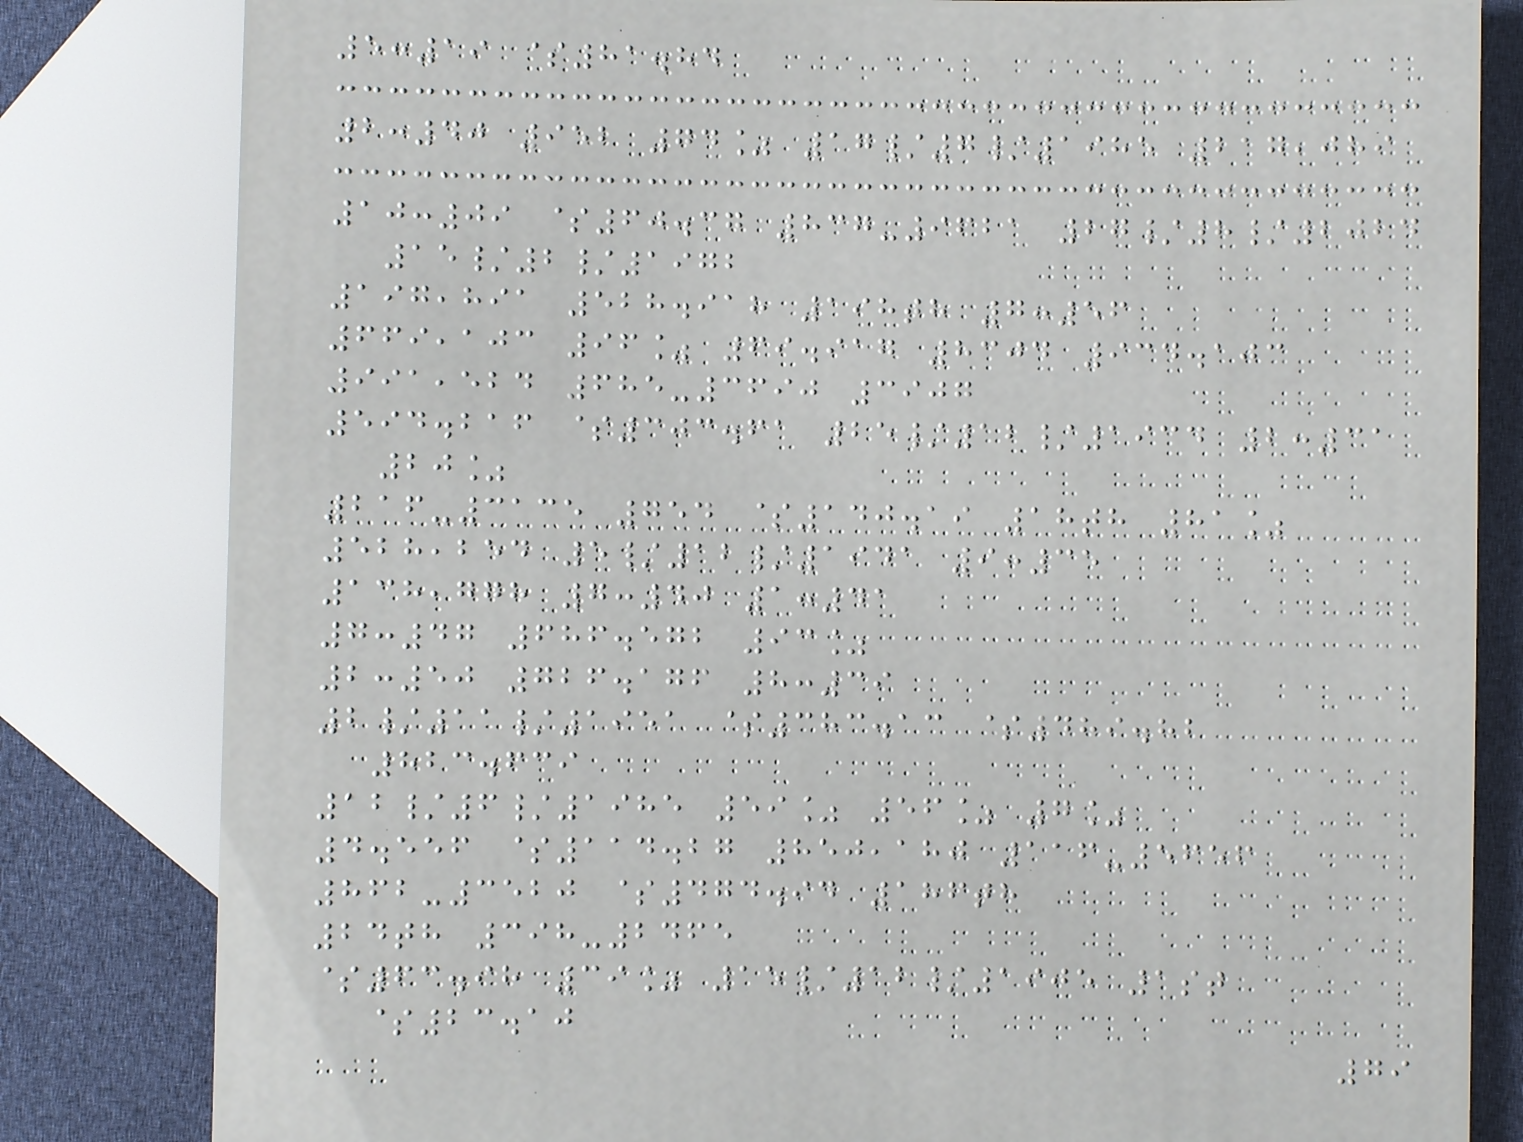5:19 $81.84
2:40 952 74% 17/7/1985 217,089
10:09 $60.37 837-9621 27/8/2024
15/2/1972
197,891 528.918 198th 7:56
669,103 96% 69.917 8304 934.103
991,524 685-3690 3907
594.216 $303.61 25/12/1934 2:31
20%
216-3135 754 $140.19 18th 81%
528,254 5/12/1941 9:35
138,778 7:40 1:41
7:47 686.572 93%
2:50 726.176 8:39
2/11/1951 $383.13 $489.82
823.639
12/6/1985 59% 56% 7%
4.556 $114.27 850,180 116-5656
862-3520 $474.94 186th
24th 398-2465
$63.98 39% 15/12/1905 1st
$23.10
79
